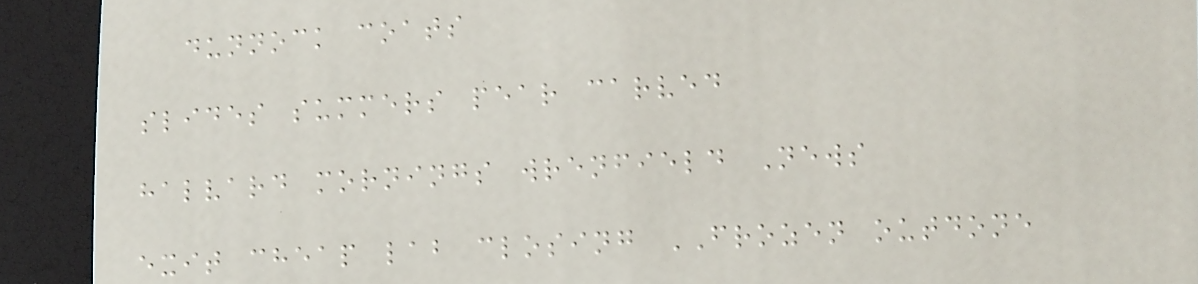dunnock coats
slides summers pear carved
halvard mornings wrenfield News
exit cheap lab closing FROZEN outdone
